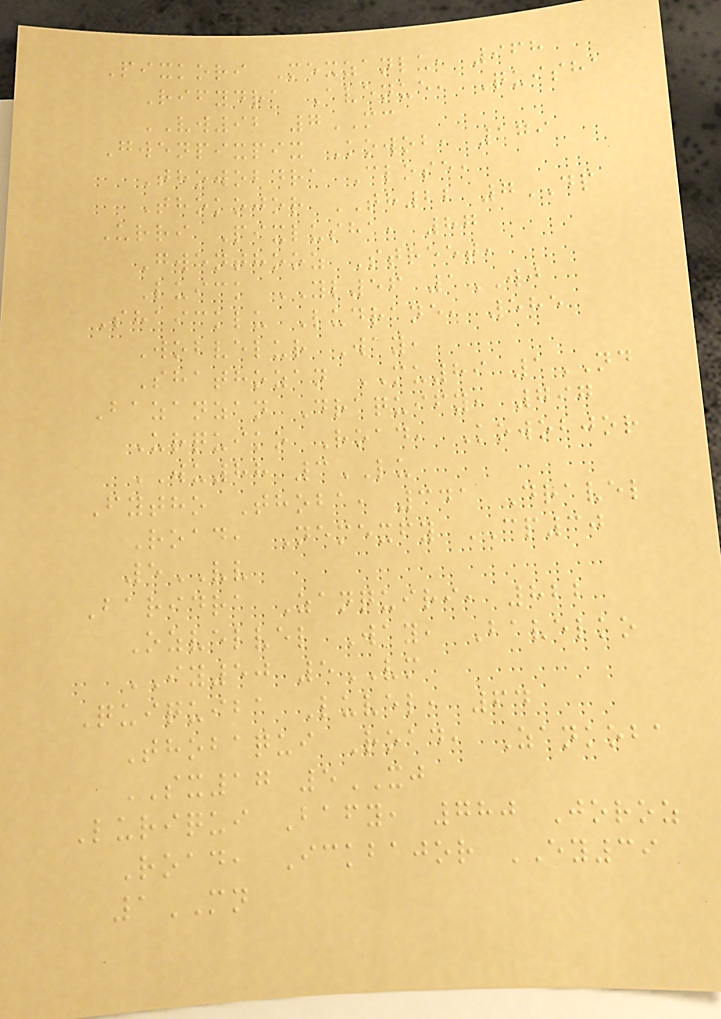Pixkori Mexzanlu, 968
Rifydra Avenue, Quisha
VW92 7MC
Gwenpixpix Kowob, 179
Thowobdra Close,
Thokojor TH22 7DP
Urri Pixlusha, 87
Gwenthooz Street,
Luick YL56 1WJ
Shaicklu Ludrane, 585
Wobvelur Way,
Shathozan MU89 1ND
Bazanzan Draquify, 797
Urquiko Road, Kowobjor
WU88 3LU
Fytho Thoba, 341 Dravel
Road, Nemexfy CP30
5VV
Baridra Zanquiri, 822
Ozvelvel Way, Bavelko
IY50 5VM
Quiquiba Luvel, 64
Thobaqui Road, Zankoba
SX17 5XJ
Luriqui Bafy, 780 Joroz
Road, Ickbajor EY39
1MN
